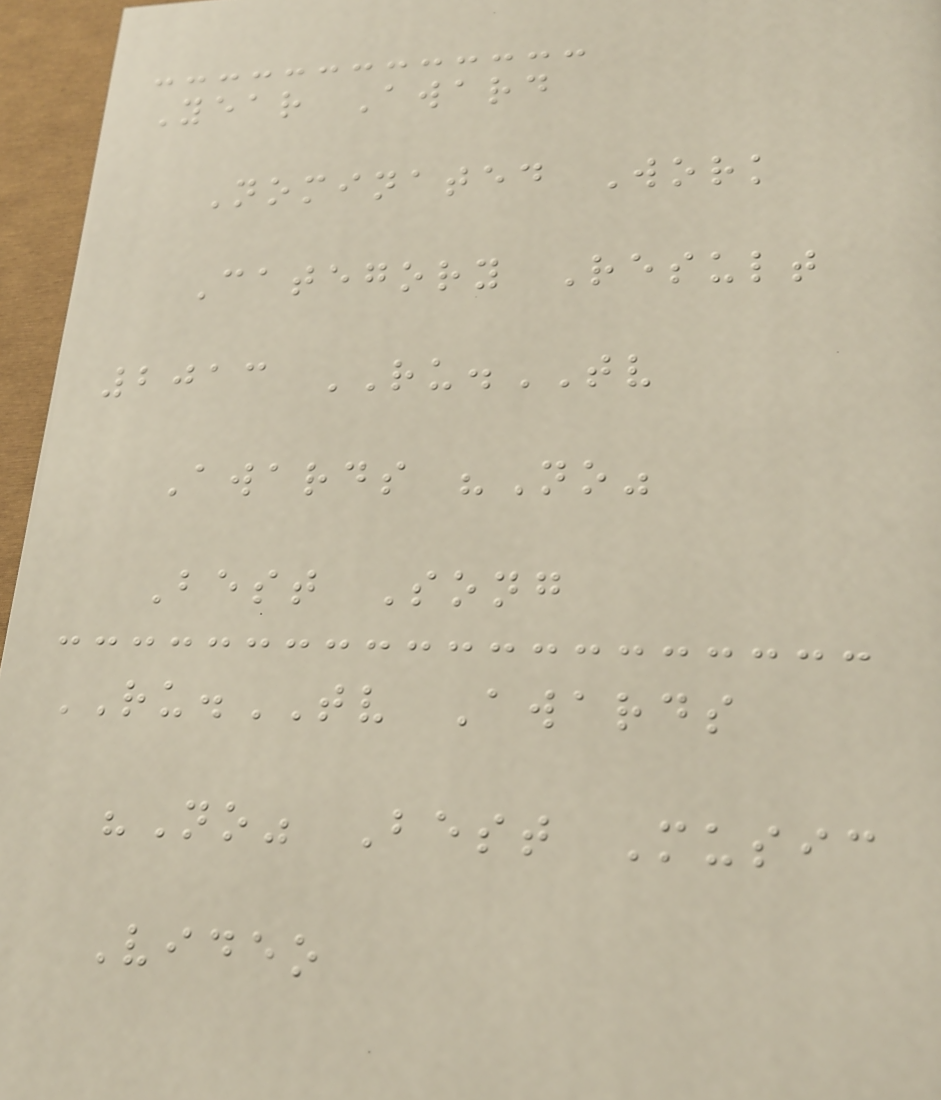Year Award
Nominated Work
Category Result
2013 RU.TV
Awards "No"
Best Song
RU.TV Awards
"No" Best Music
Video
